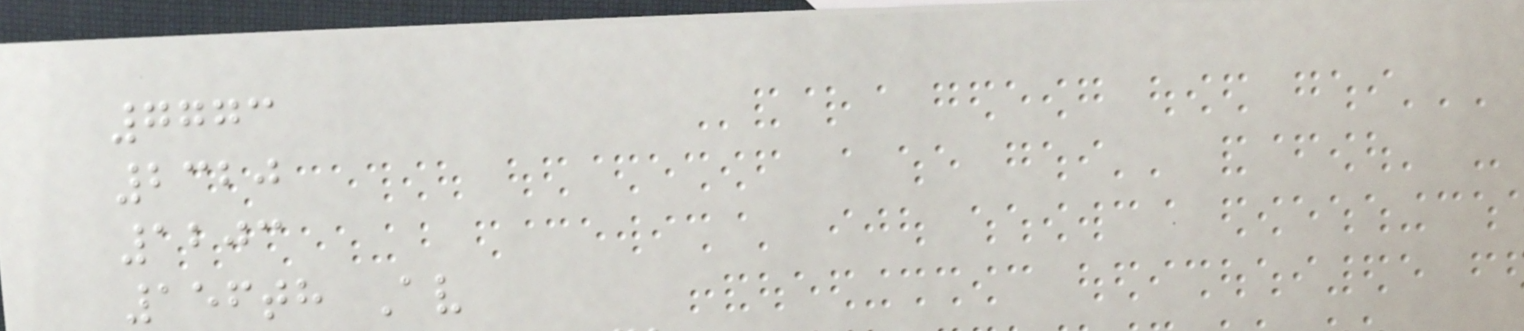7773
2320
1203
156th Av
